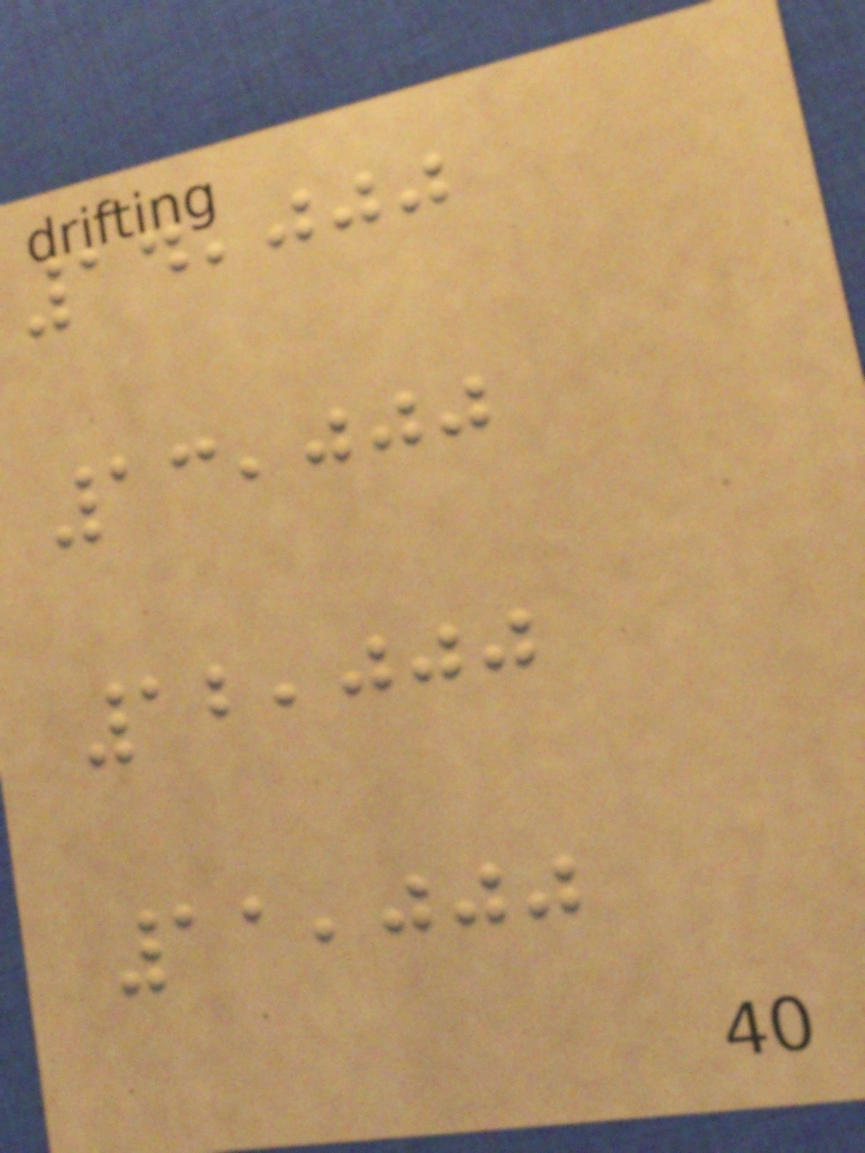14,000
13,000
12,000
11,000
